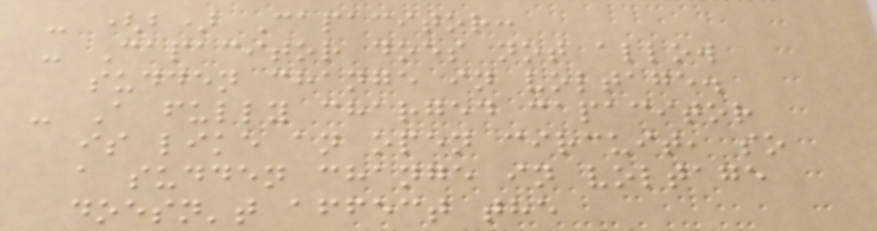- (b) Capacitor:
- Capacitor does not allow
sudden change in voltage.
- A fully charged capacitor
is like an open circuit, so
a sudden change in voltage
doesn't affect the
